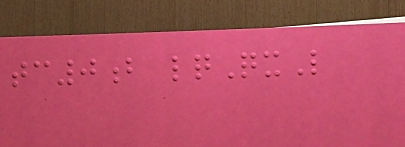tc0b lqQxL
